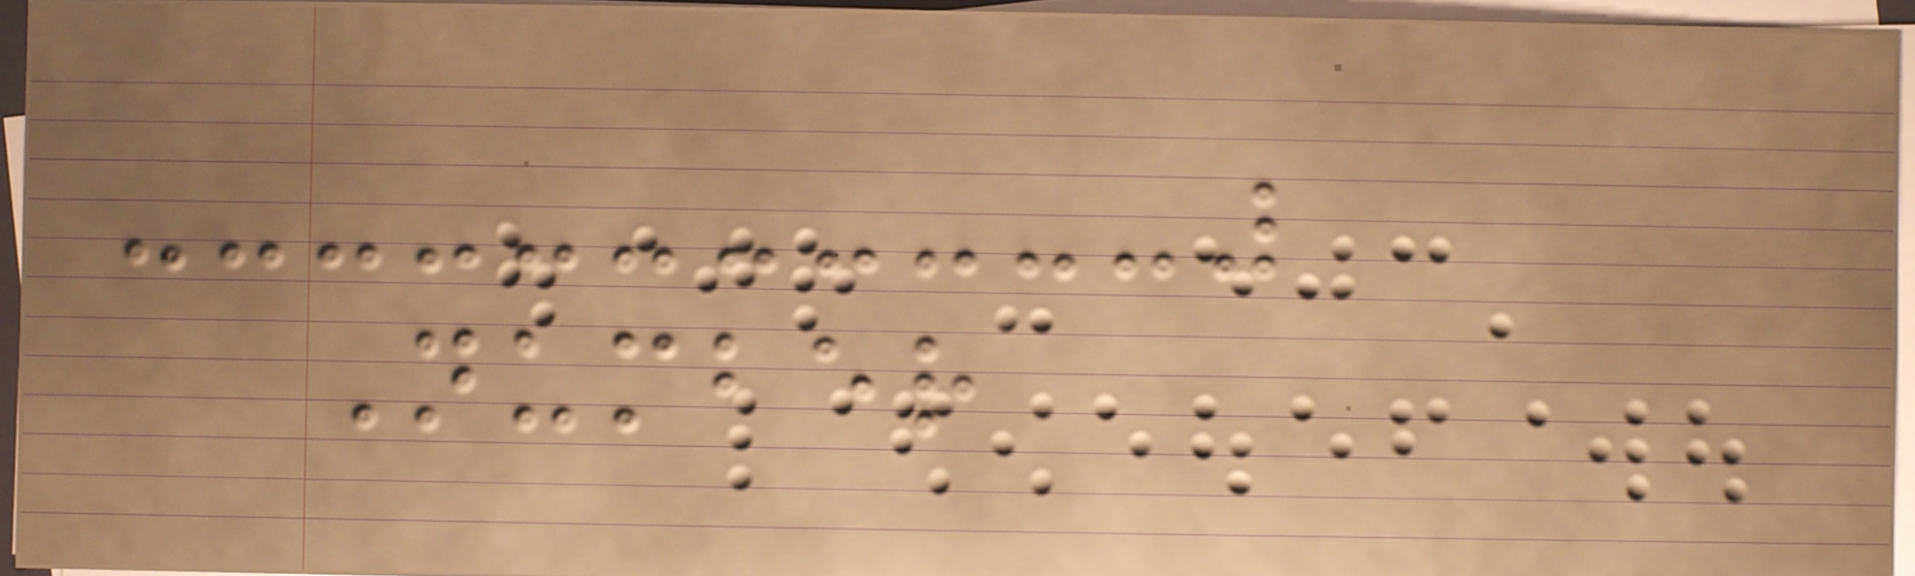Number
